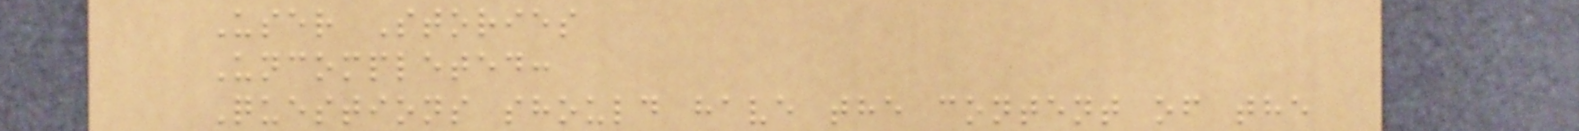User Stories
Uncompleted:
Questions should have the content of the
